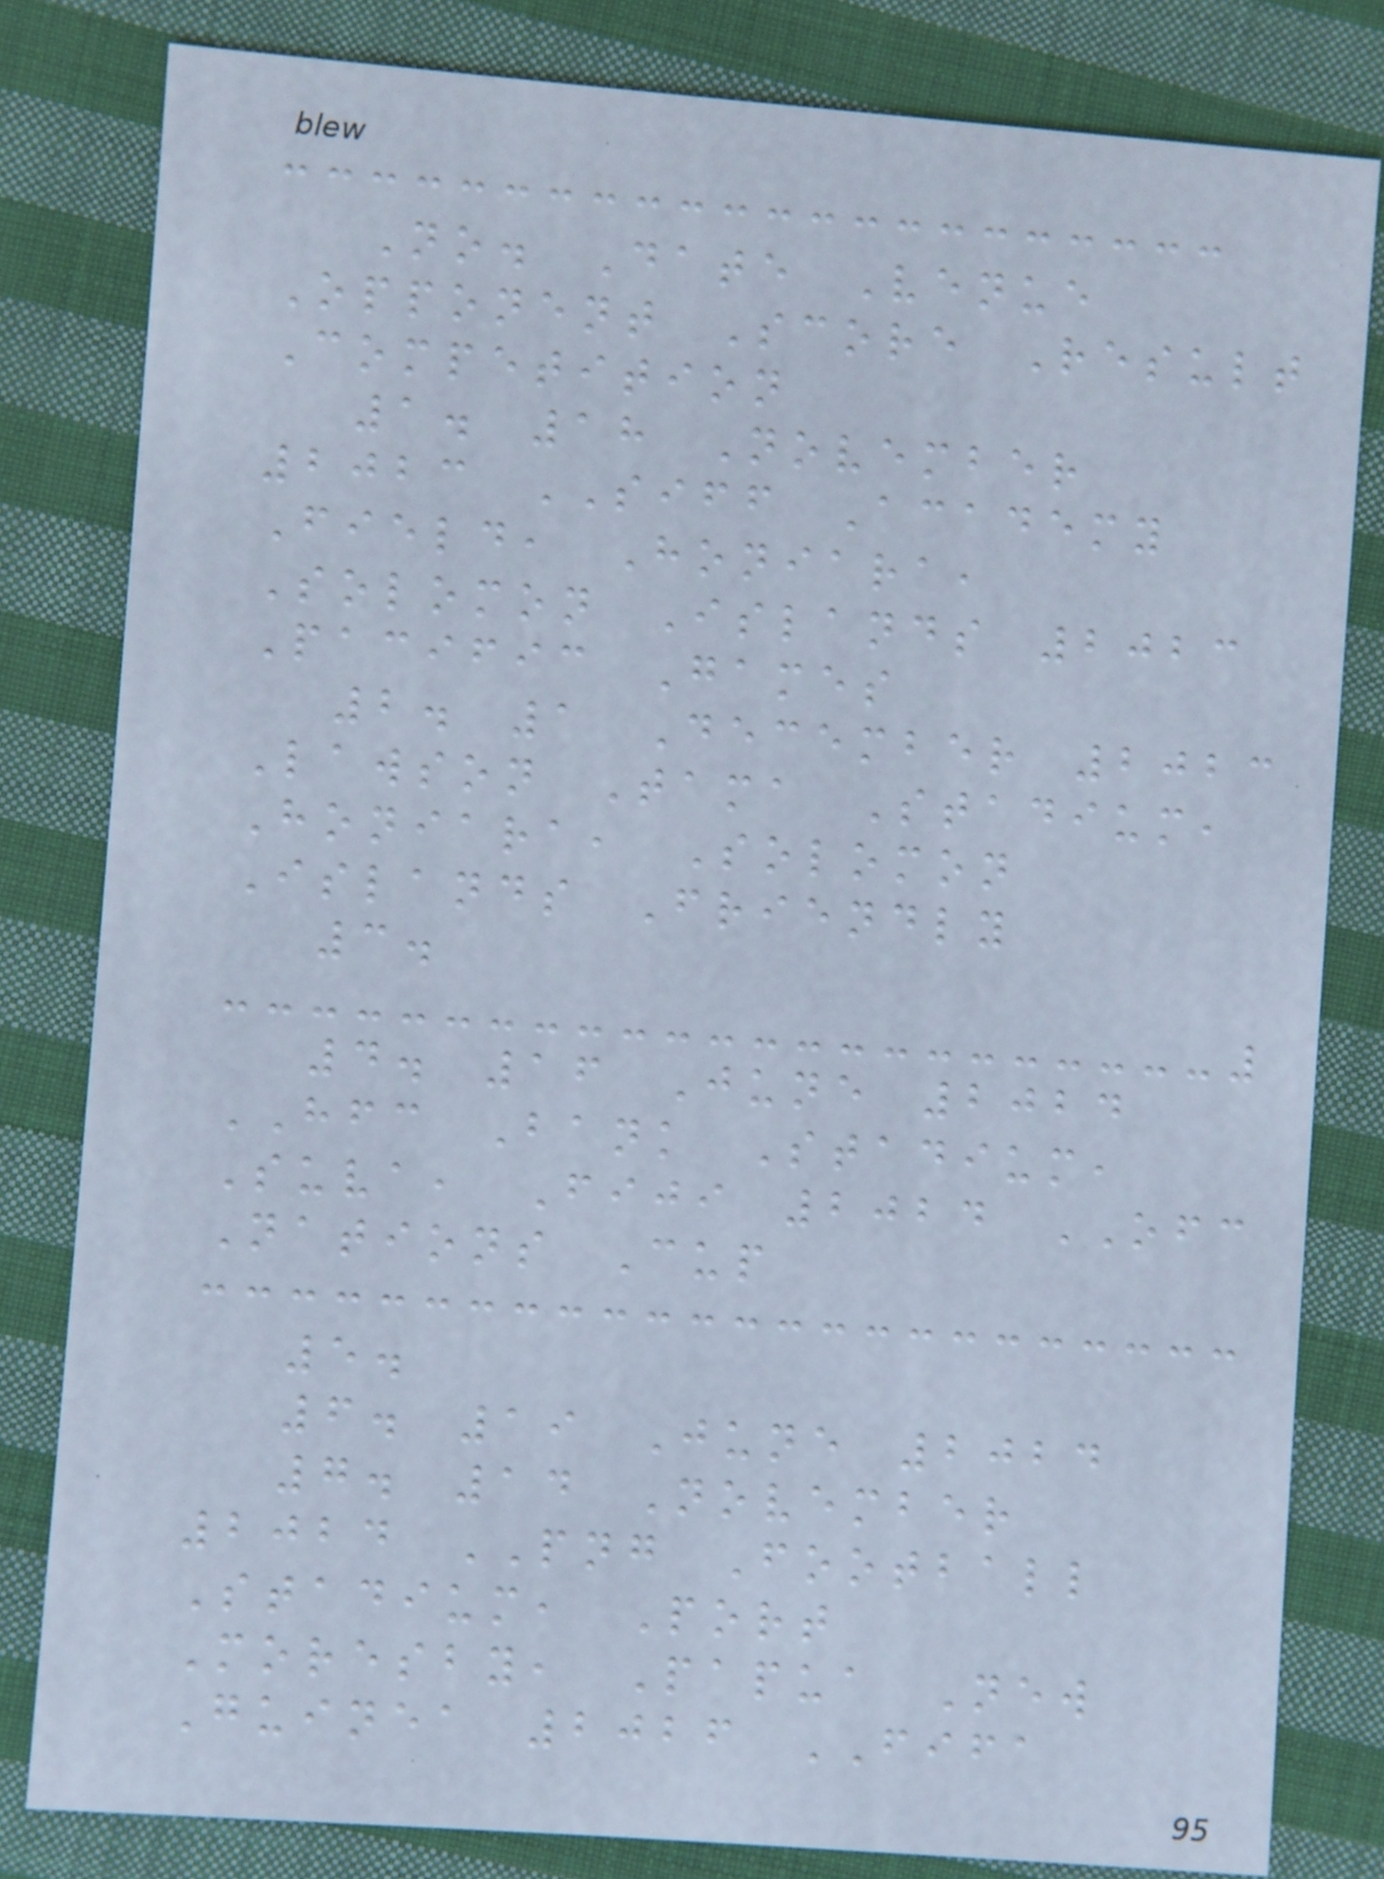No. Date Venue
Opponent Score Result
Competition
1. 18 November
2023 SIFF Academy
Field, Honiara,
Solomon Islands 2023
Pacific Games
2. 1 December 2023
Lawson Tama Stadium,
Honiara, Solomon
Islands Friendly
3.
4. 16 June 2024
HFC Bank Stadium,
Suva, Fiji 2024 OFC
Nations Cup
5.
6. 19 June 2024
7. 14 November
2024 PNG Football
Stadium, Port
Moresby, Papua New
Guinea 2026 FIFA
